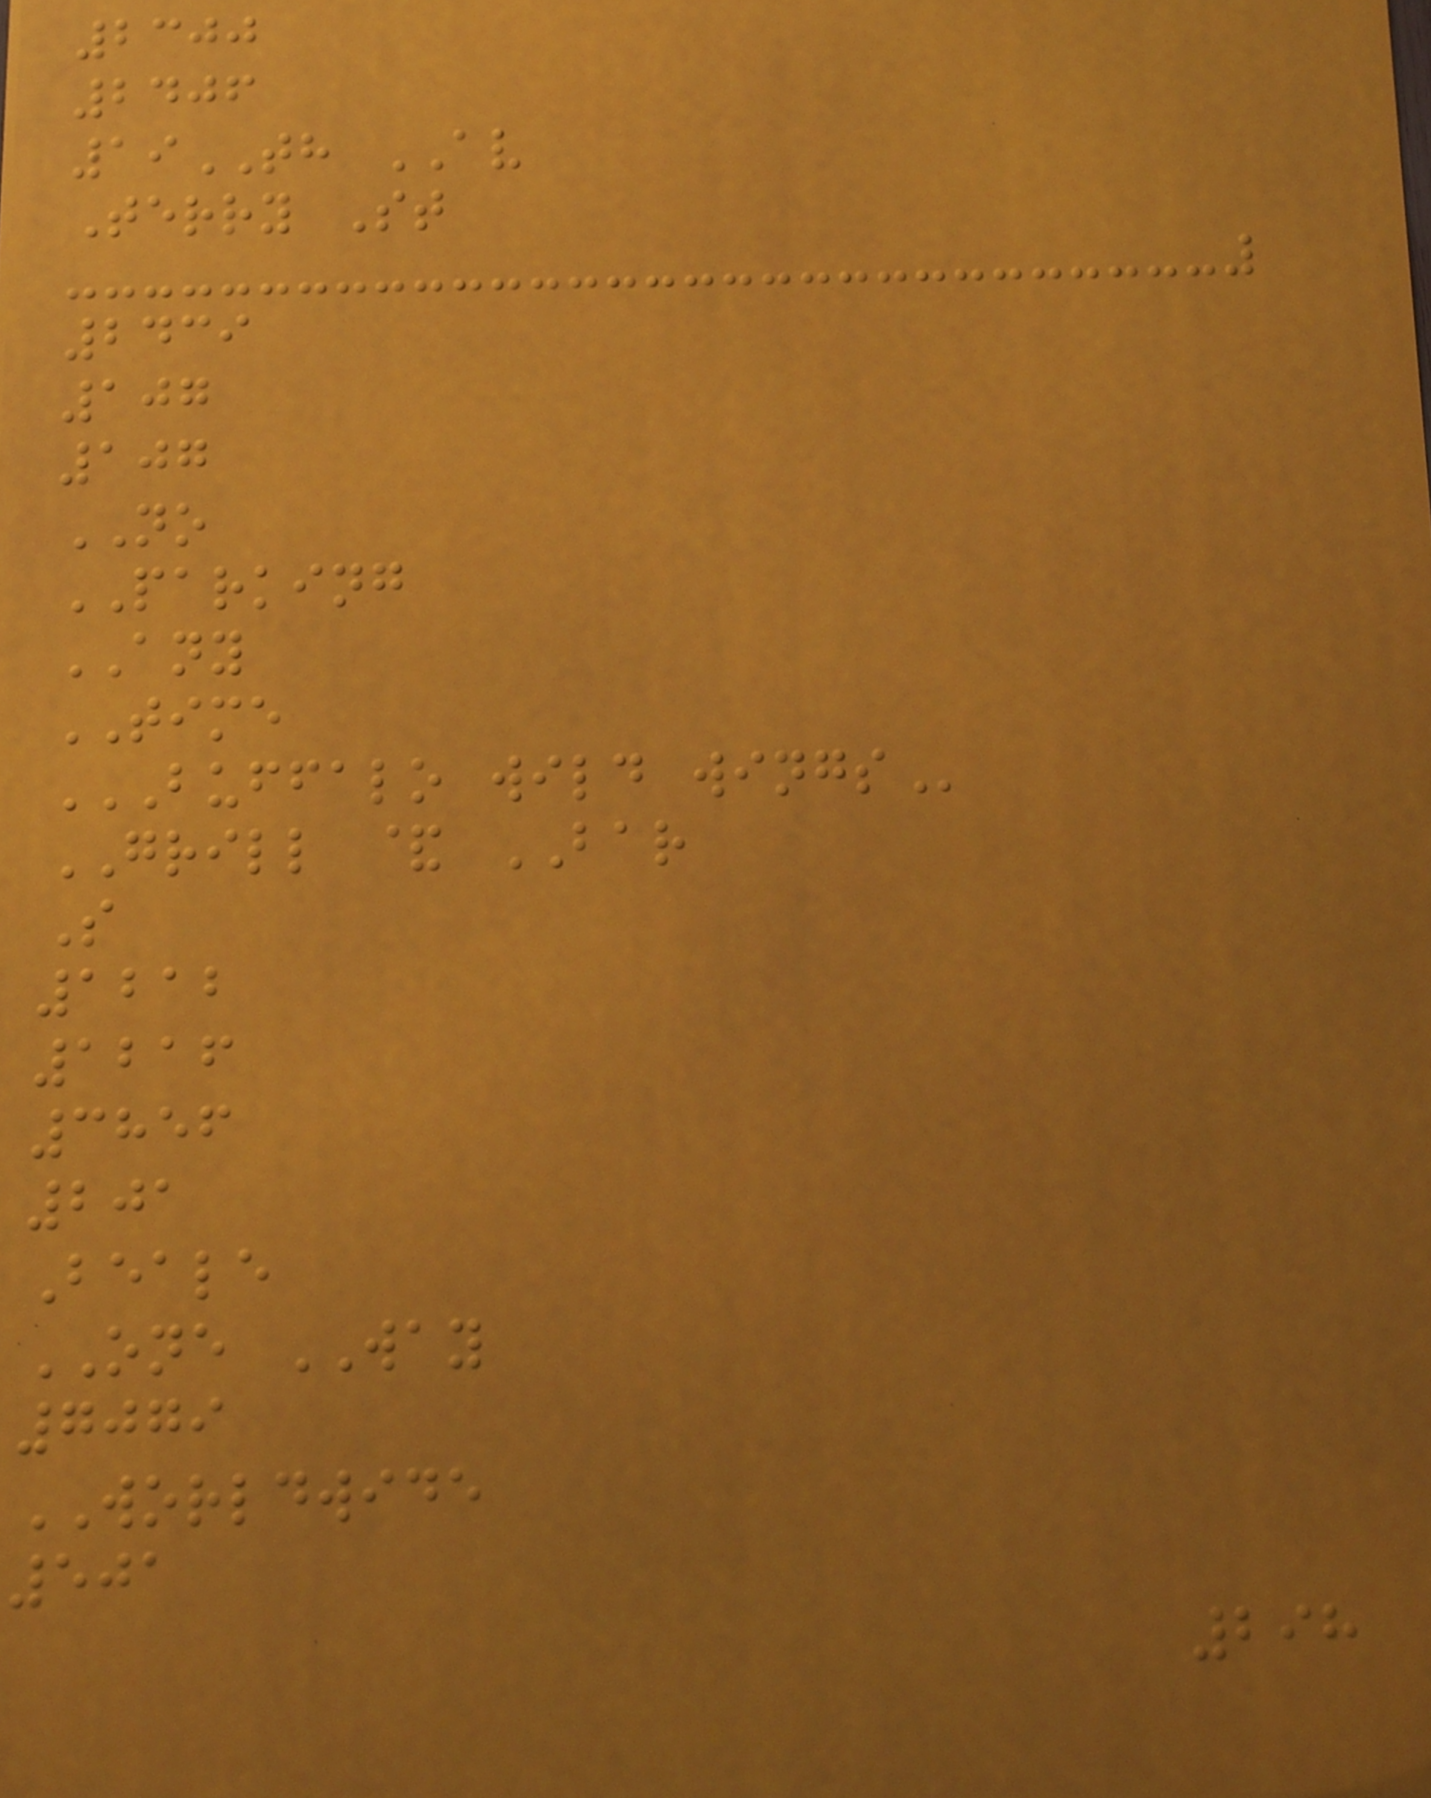2300
2406
19TH AV
Terry St
2439
107
107
NO
PARKING
ANY
TIME
BUFFALO WILD WINGS
GRILL & BAR
S
1212
1216
3856
201
Beale
ONE WAY
7079
WORLDWIDE
501
298
